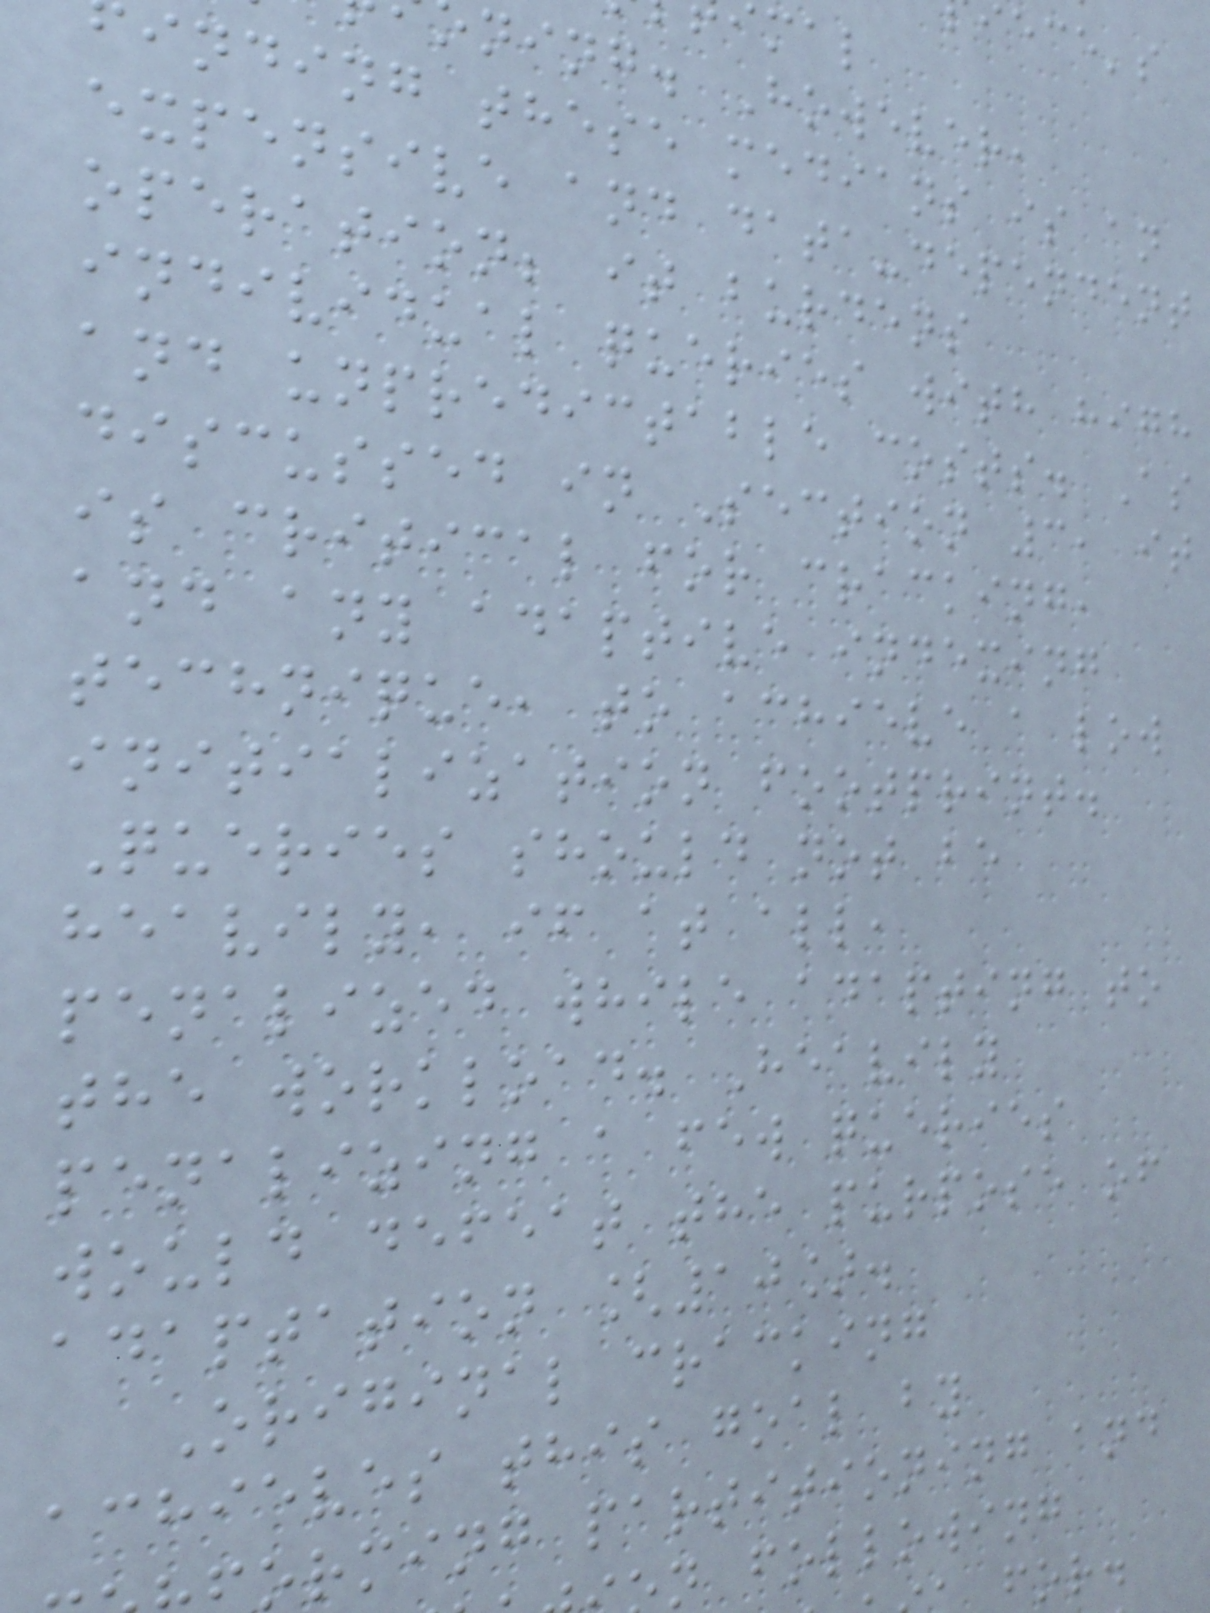ning. However,
inding these medians is an
expensive and data-dependent
operation; it burdens
individual queries with high
and unpredictable costs. As
discussed in Section 3, it
is critical for cracking,
and any adaptive indexing
technique, to achieve a low
initialization footprint.
Queries should not be
heavily, if at all,
penalized while adapting to
the workload. Heavily
penalizing a few queries
would defeat the purpose of
adaptation [10].
Original cracking
achieves this goal by
orming partitioning and
n following
